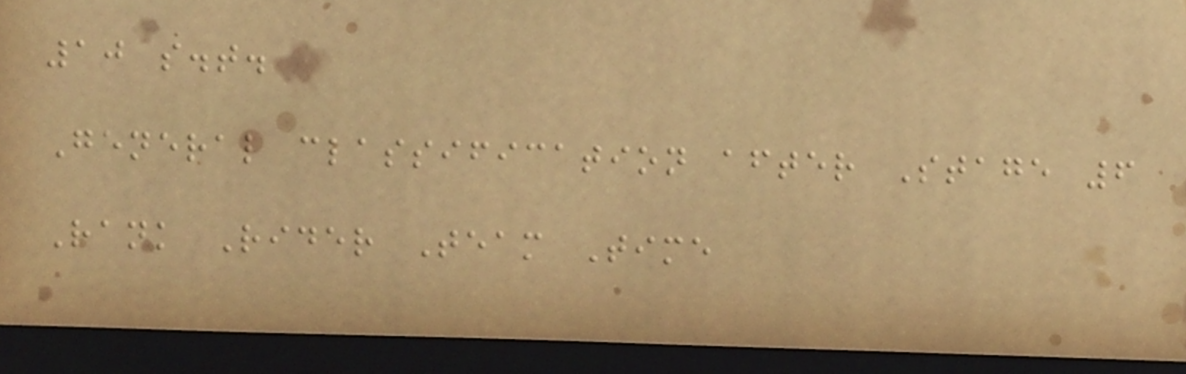10 s.t.
General classification after Stage 6
Rank Rider Team Time
